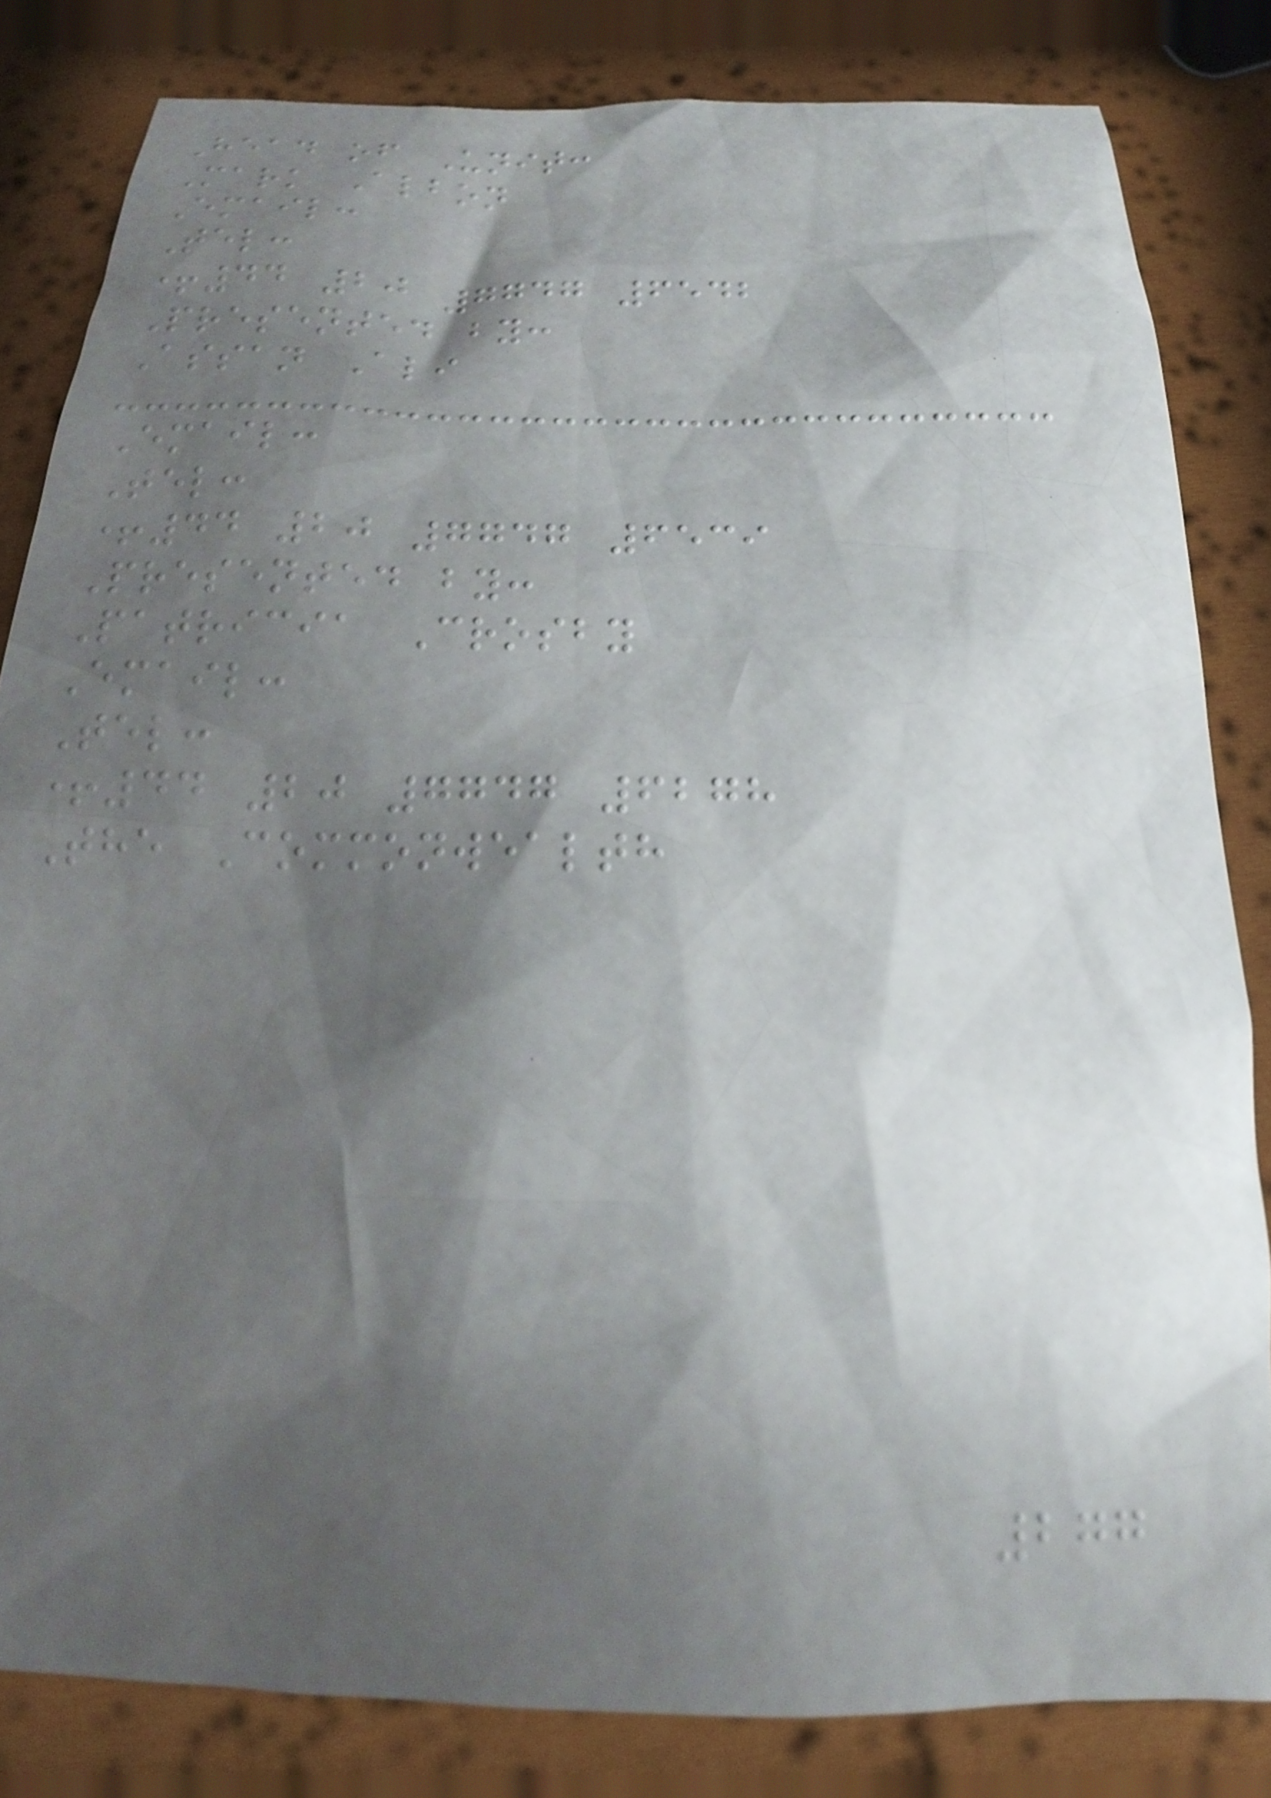Head of Unit:
Mark Albon
Email:
Tel:
+44 20 7747 6542
Presented by:
Assan Ali
Email:
Tel:
+44 20 7747 6539
Presented by:
Patricia Crosby
Email:
Tel:
+44 20 7747 6278
The Commonwealth
277
